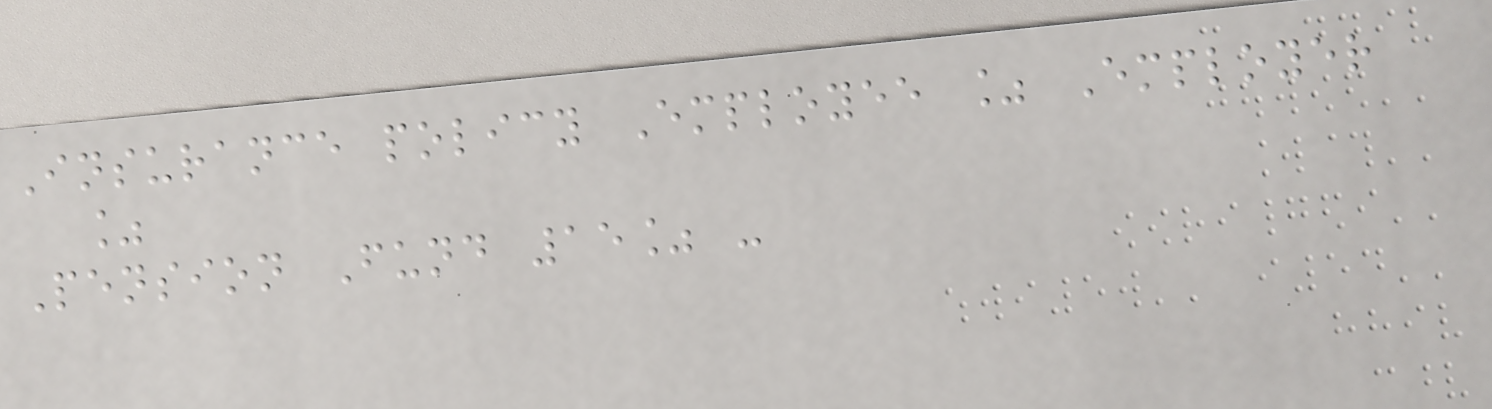Insurance policy Employee % Employer
%
Pension Fund 15% -
